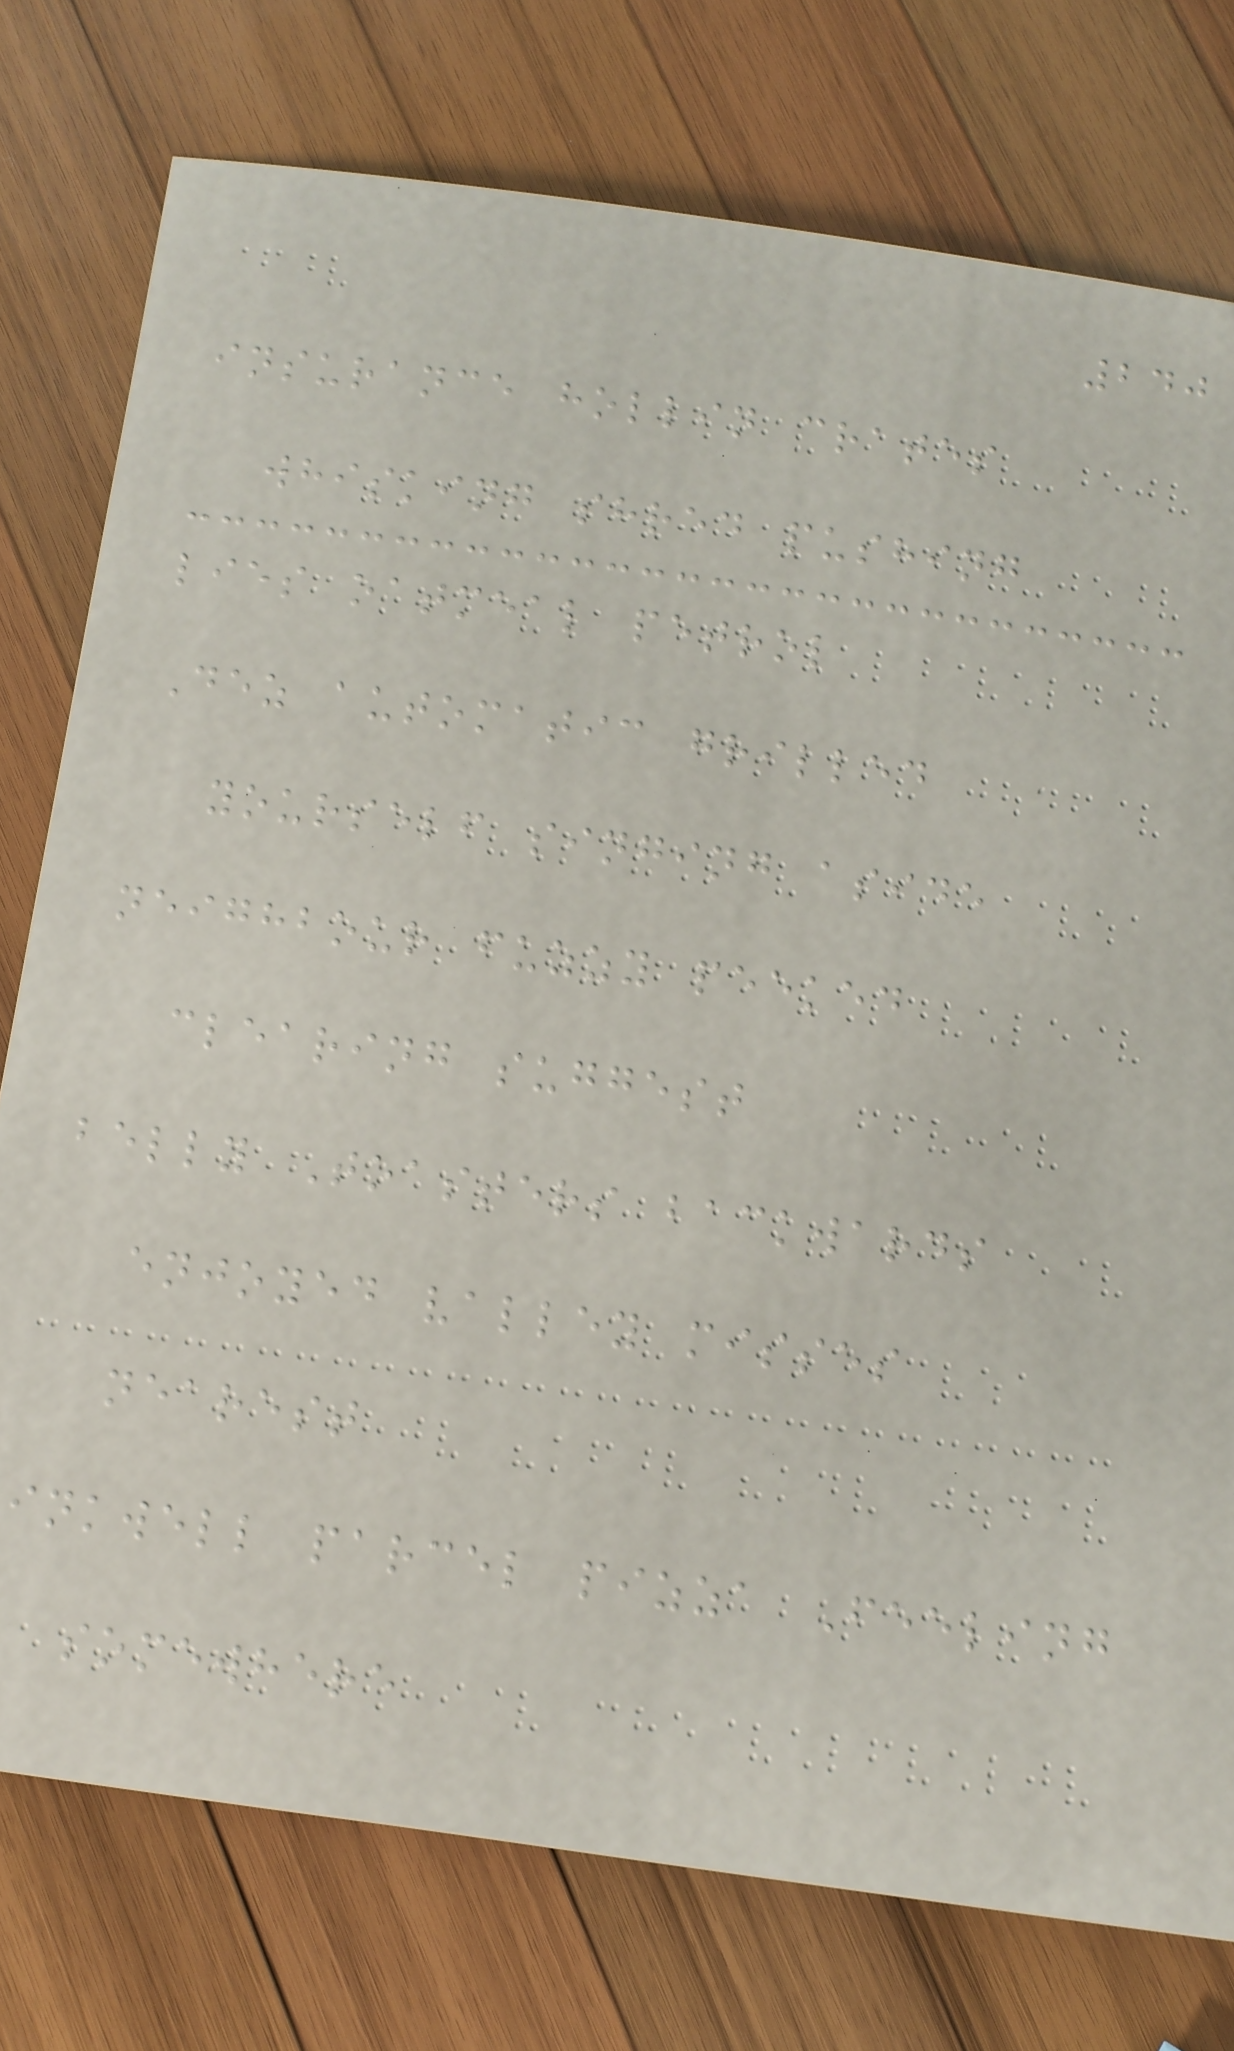240
insurance hollin crates
whisking shred pushing
lies oatmeal petrol
Dez automatic grilled
yourself singing aside
neighbour fuzzy peeked
clearing suggest
belly Toasters backwards
enjoyed valley misses
nearest
inkwell parcel pizza Feeling
somewhere
